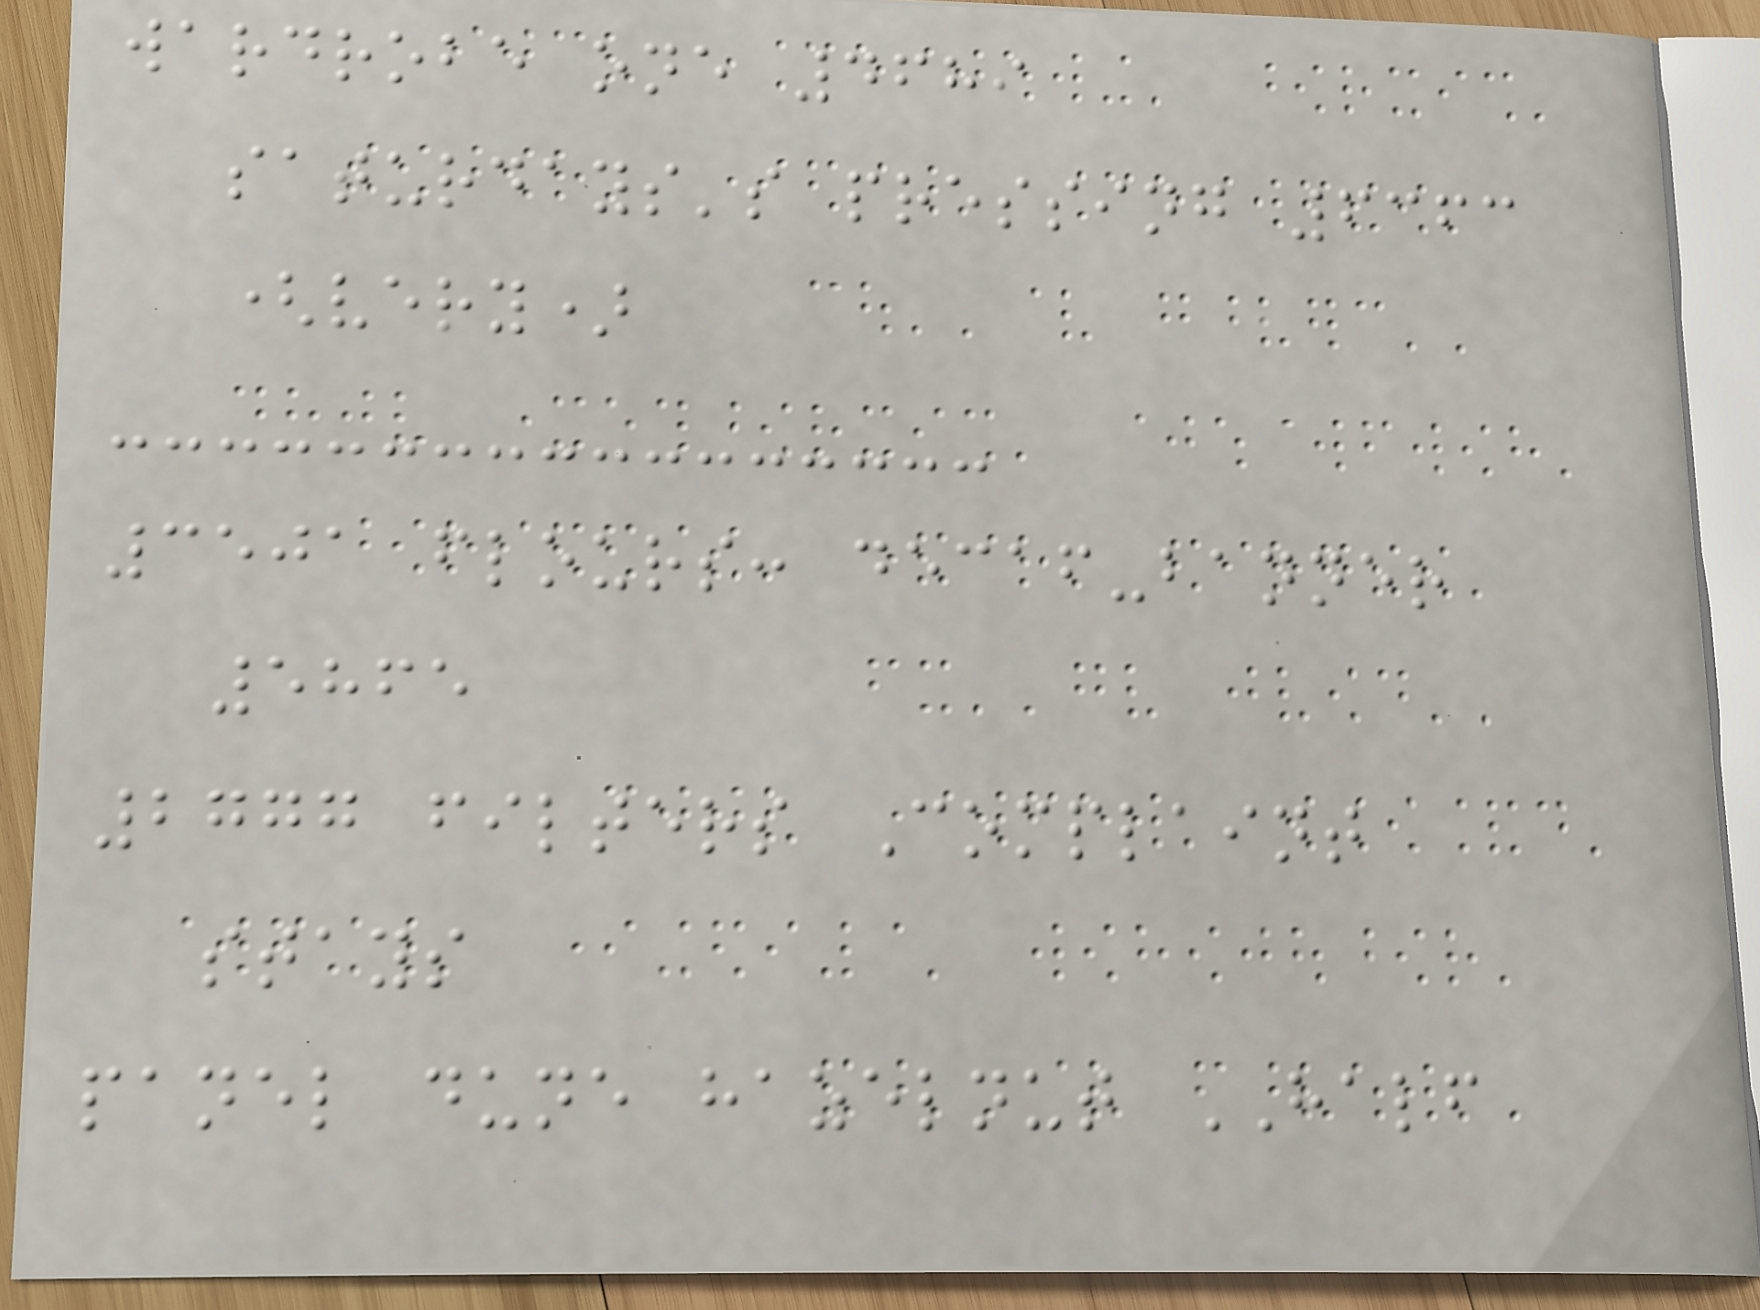wardrobe one 4689
saturdays's pressing 6363
(very)
3501 flours: decaf-banner
5865
2777 filters Complaint
stays
panel dune hazelnut HALF
